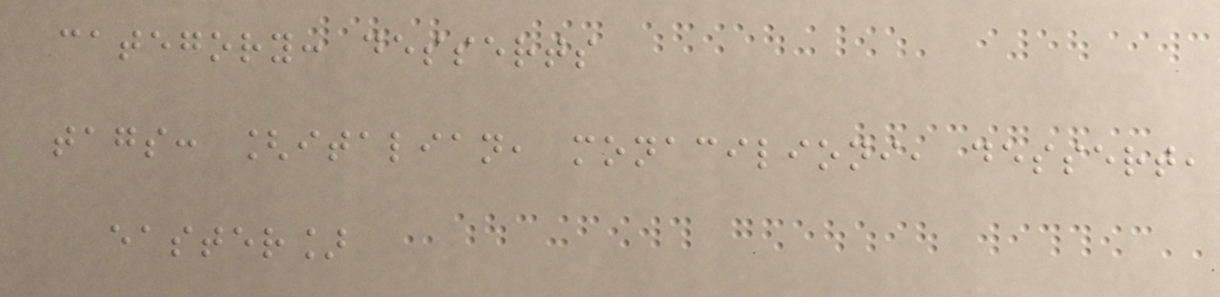category: desserts
tags: [italian, monacilioni, dessert,
easter]
